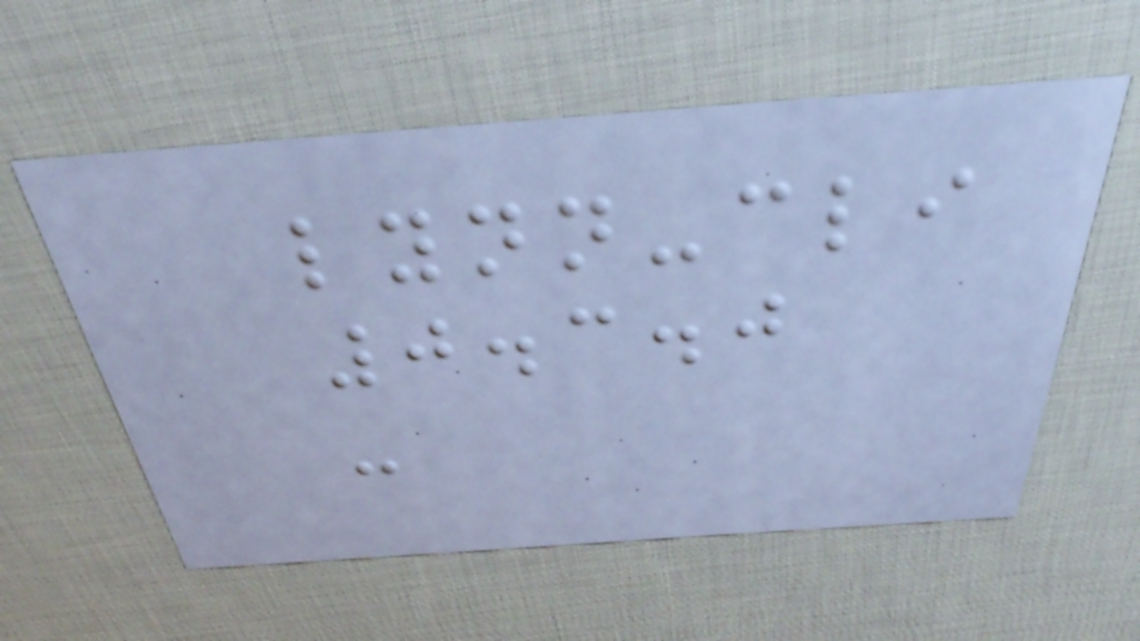lynn-cli
0.3.0
-
